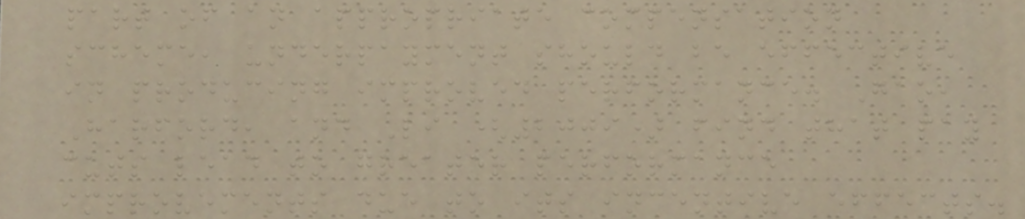part of an appropriate compensation
scheme, underpayment should be effective
in producing improved performance. Gao,
Harford, and Li (2009) find that pay
cuts lead to greater performance
improvements due to its incentive effects.
